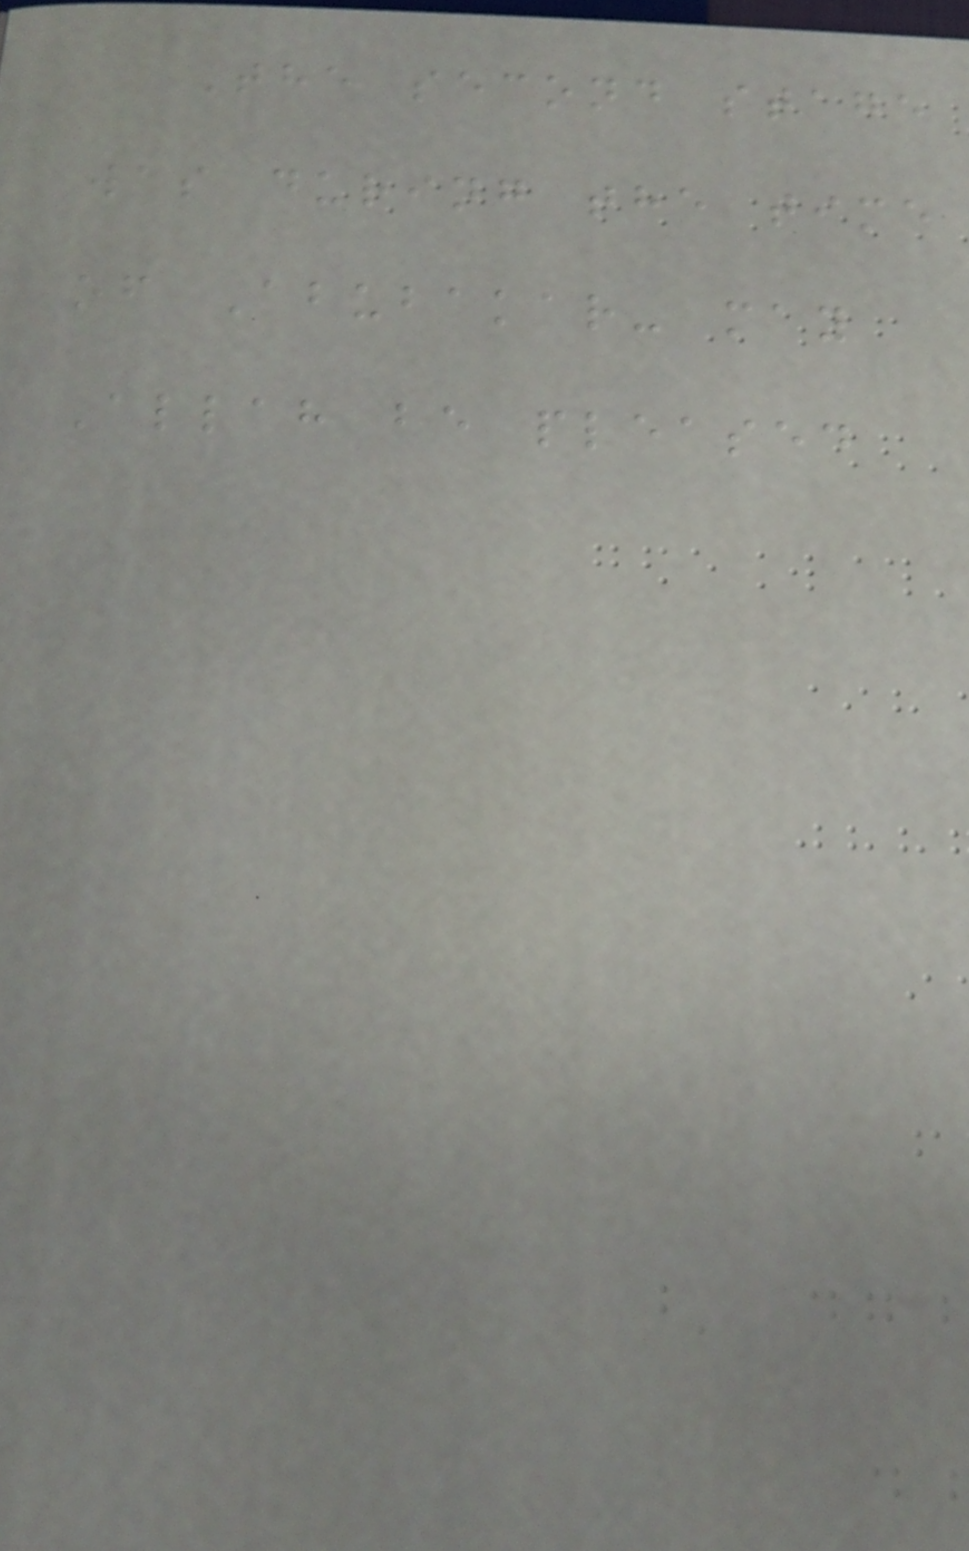The second stage
was during the time
of Abubakar- may
Allah be pleased
